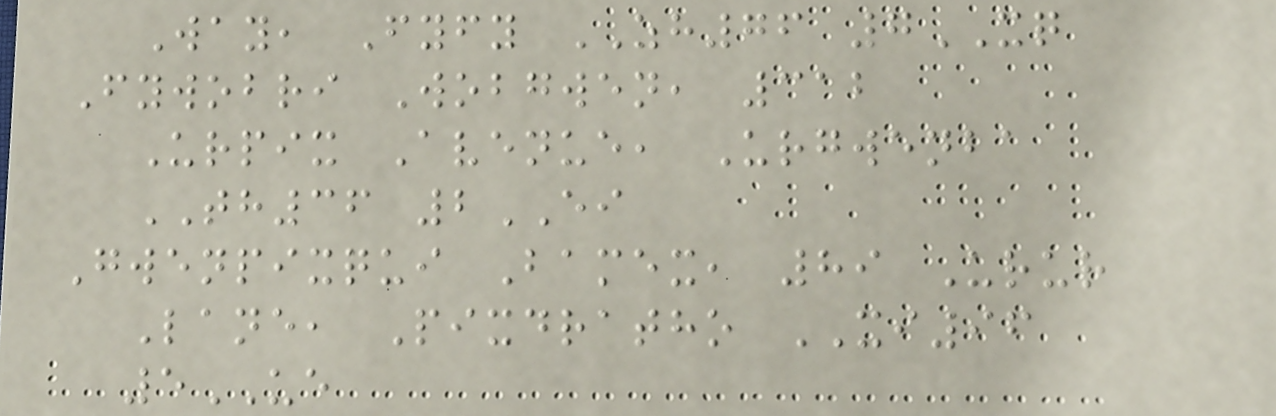Way, Fyfy ZH76 7XQ
Fywobri Wobgwen, 312
Urpix Avenue, Urgwenba
TH36 2EI
Gwenpixqui Bamex, 89 Urur
Lane, Pixdratho XI96
5UE
